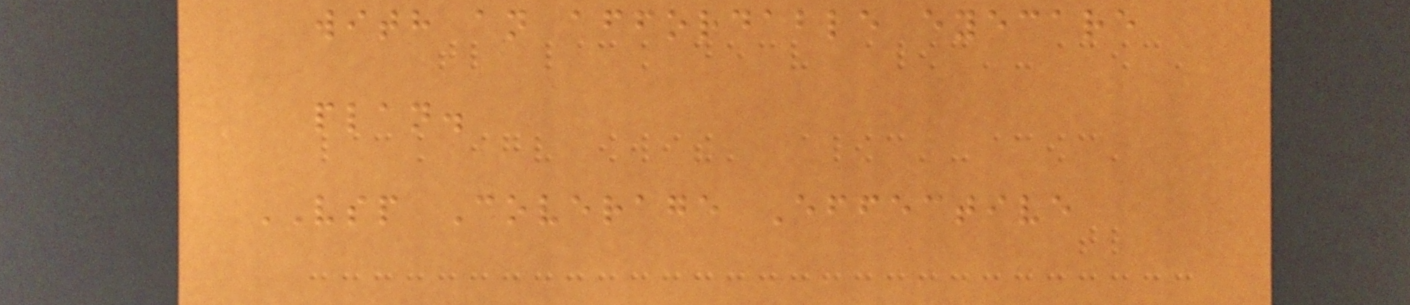with an affordable eyecare
plan.
VSP Coverage Effective
